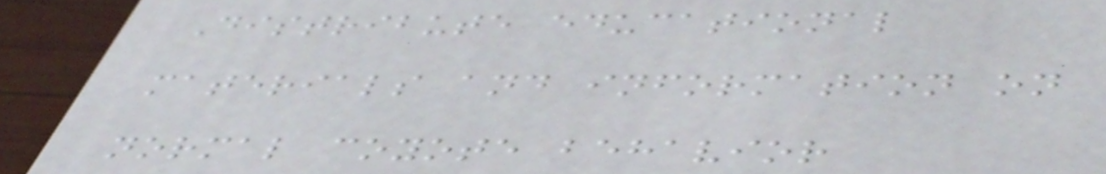Distribute educational
materials and information on
normal coyote behavior
